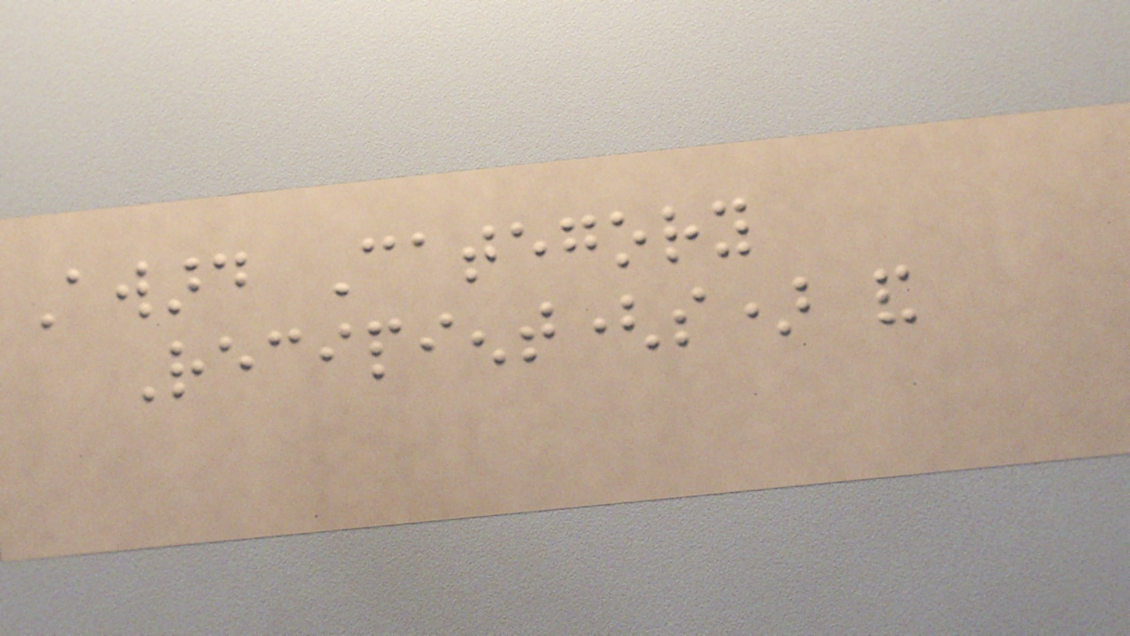Award Category
Recipient(s) and
